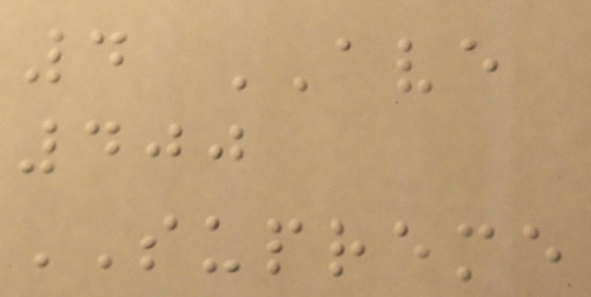4 AVE
400
SUPREME
